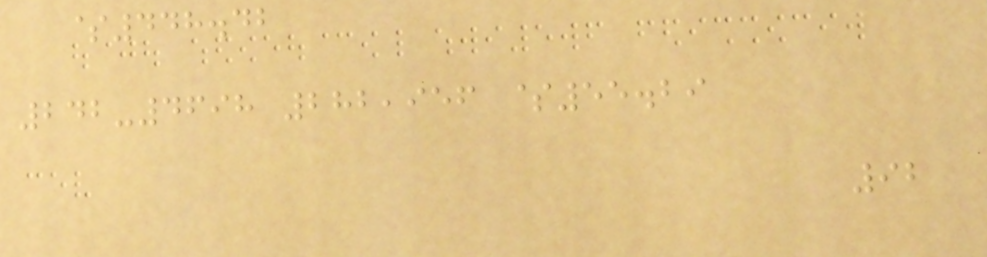$448.42
242-4698 282,956 $55.29
92
